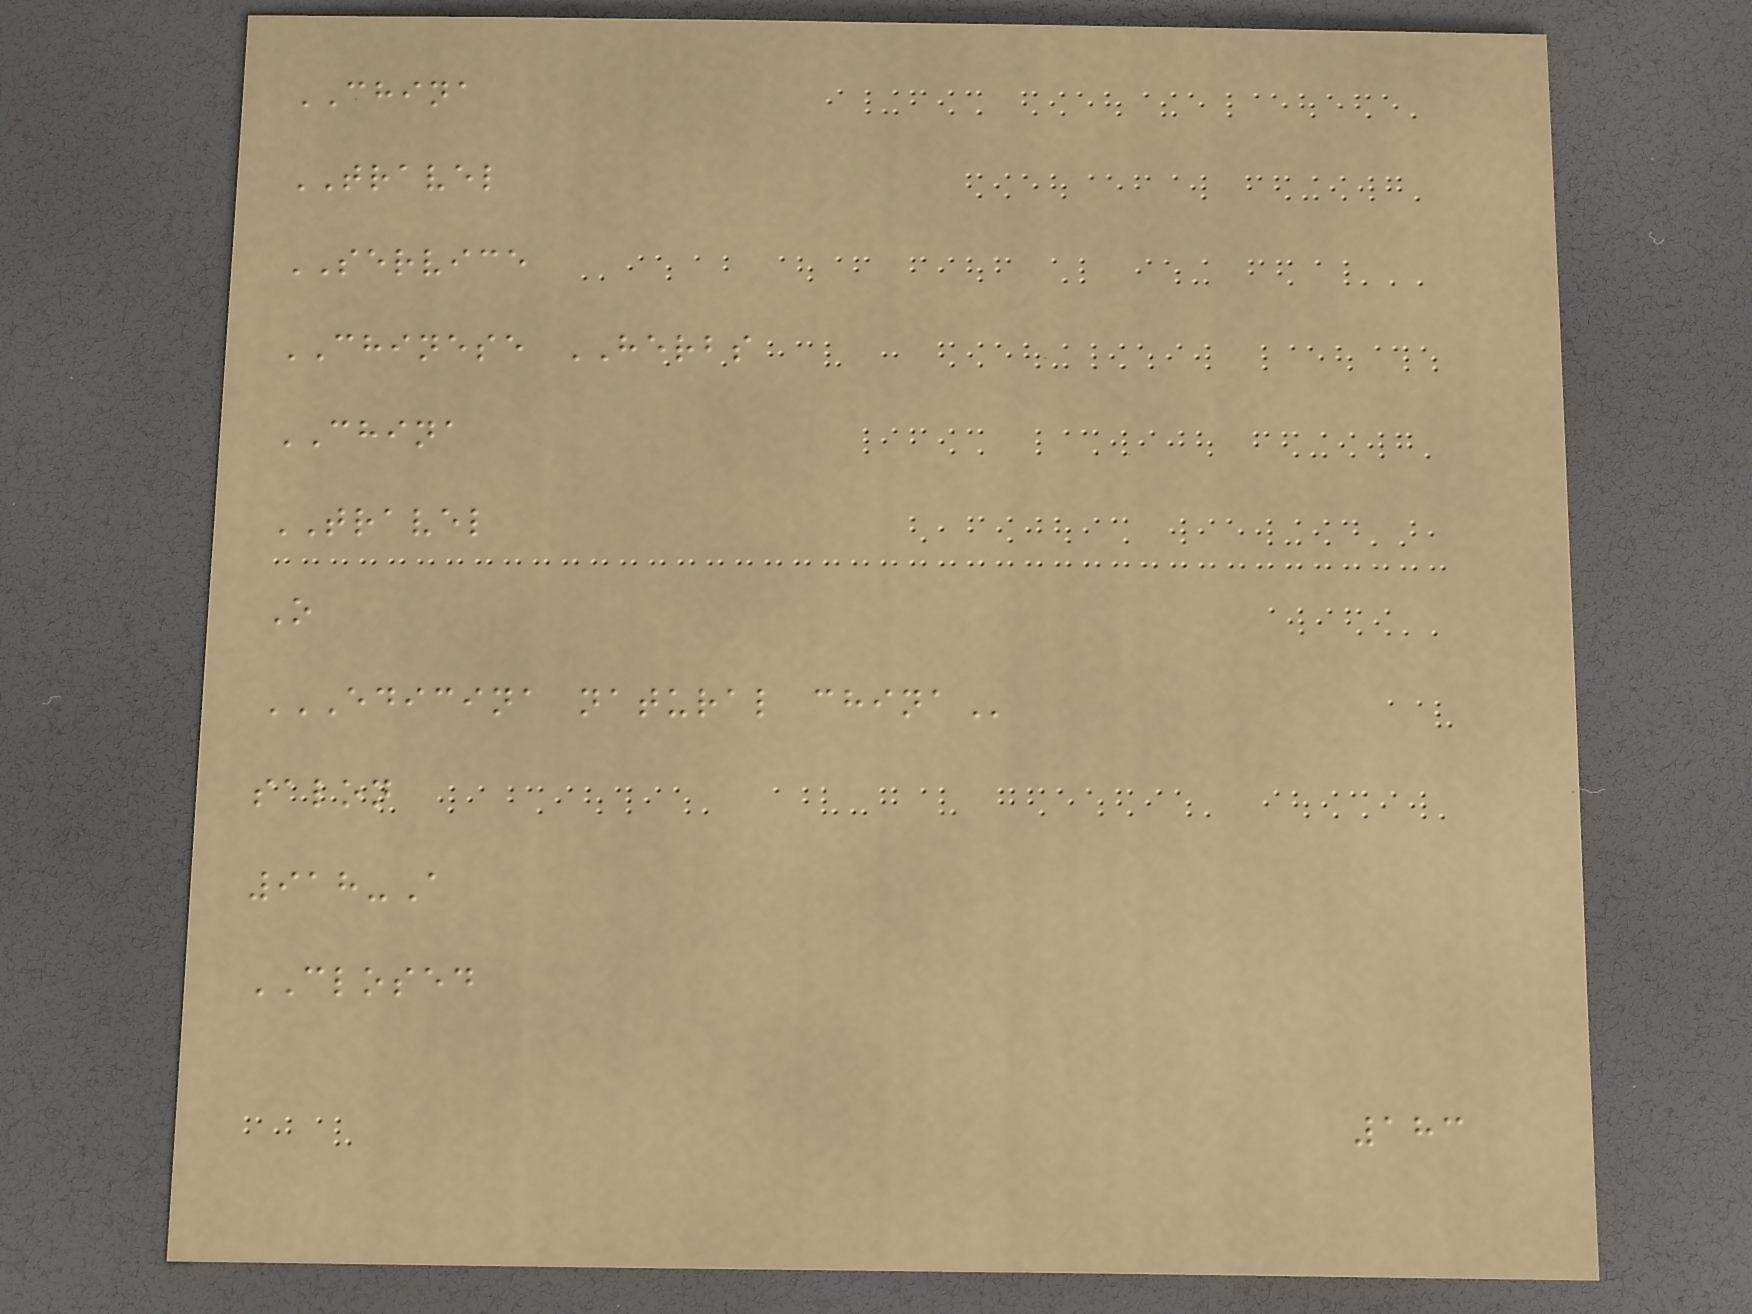CHINA
TRAVEL
SERVICE
CHINESE HERBS
CHINA
TRAVEL
O
EDICINA NATURAL CHINA
salon
918-A
CLOSED
183
